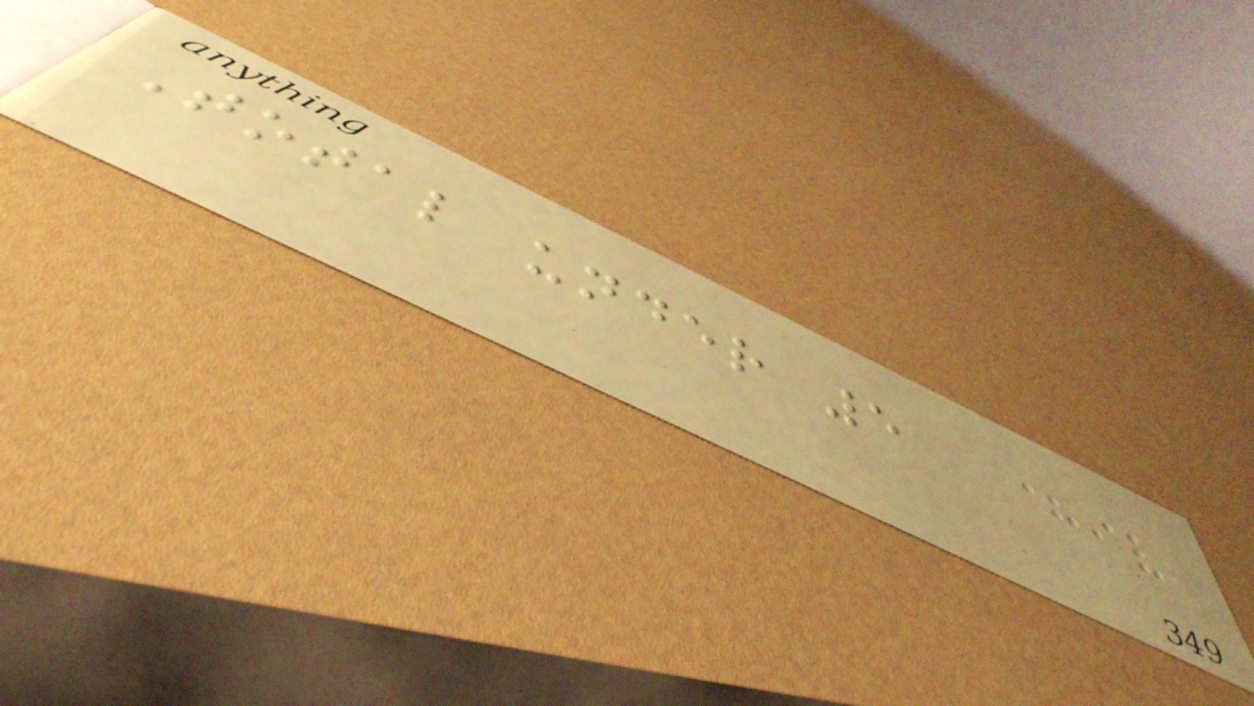Total under 5
